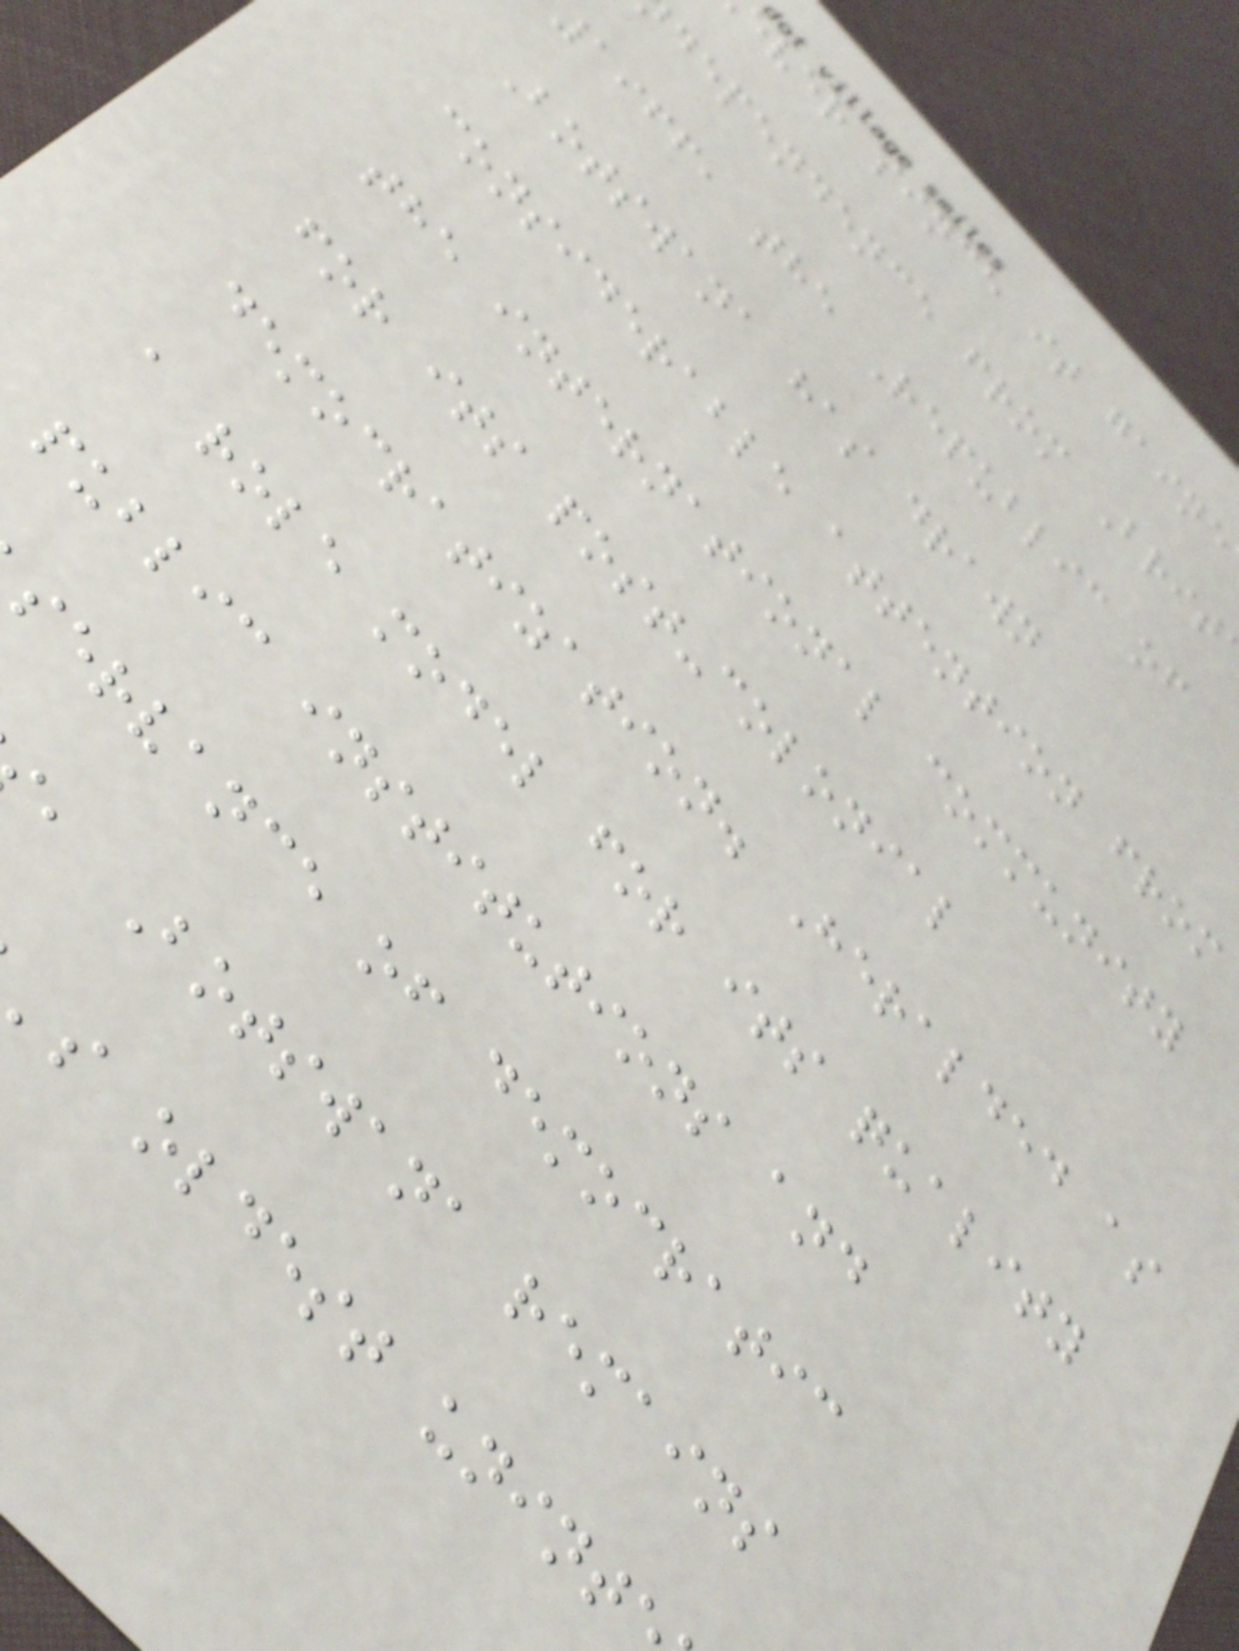ever since it gaine
dependence from Brit
1966, the Republic of
Botswana has drawn
considerable attention from
the international community
for its post-colonial
democratization. Heralded as
a role model for its quality
public institutions and
servance of democratic
, Botswana remains
's oldest unint
